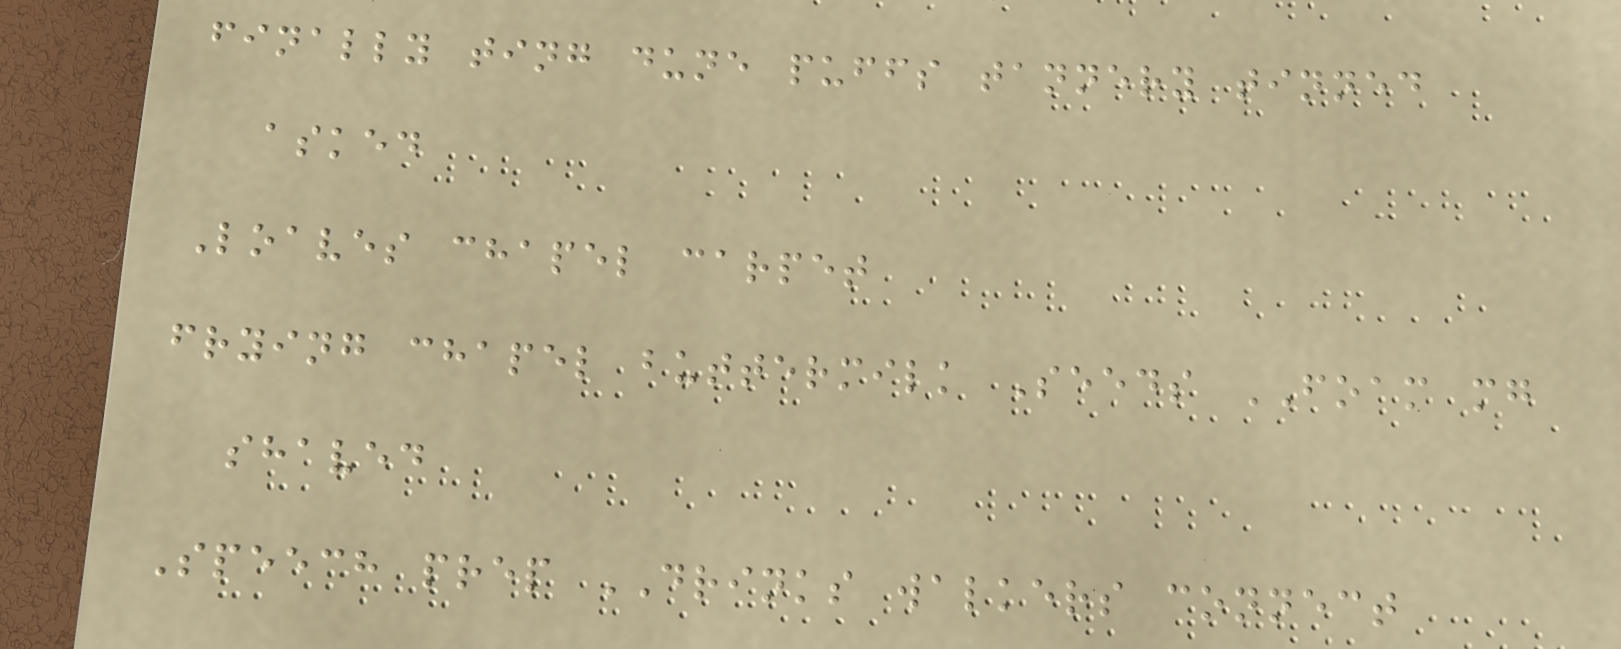finally ting dune puffs tannery tinned
asked
Loaves chapel carpet
frying chapel buttermilk Seeds FOAM mg
shaved
Speech prep DRINKS walkers connect
